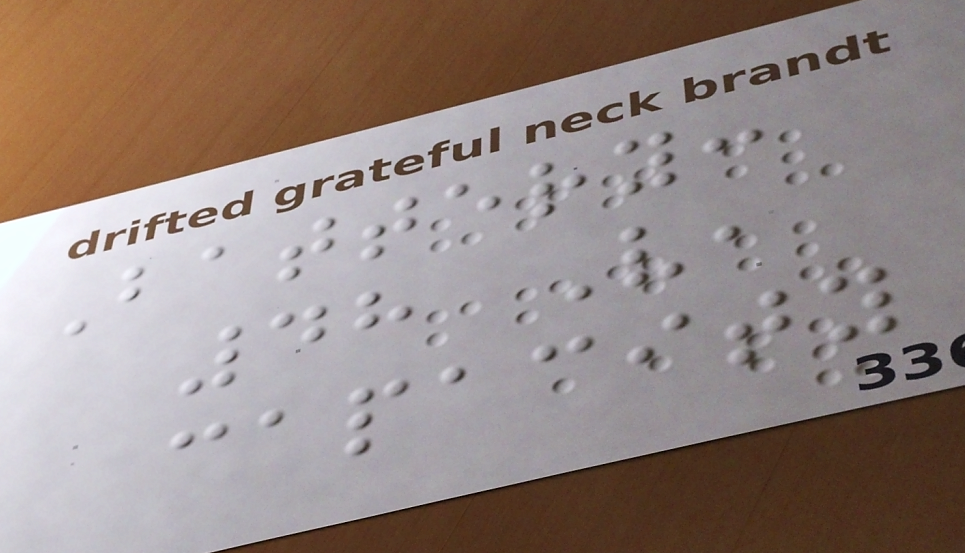Battery:
48 V,
capacity
